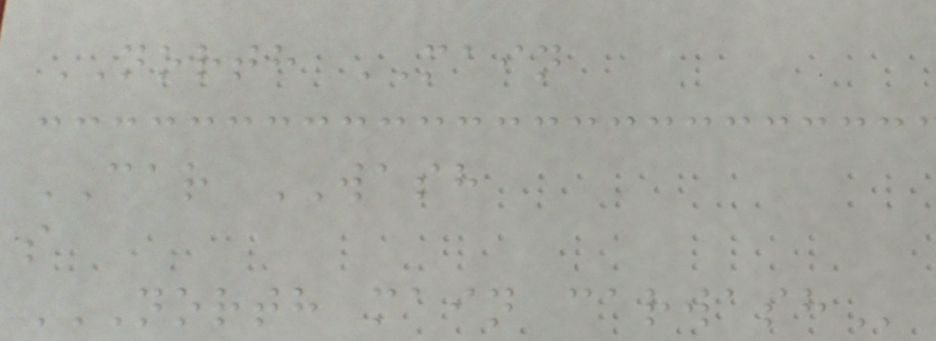NORTH MAIN
CAR WASH
s
NORTH MAIN CARWASH
